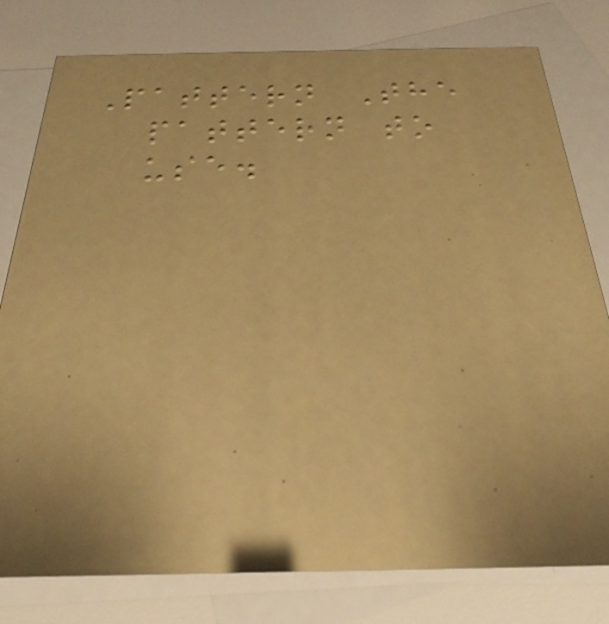Pattern The
pattern to
use.
